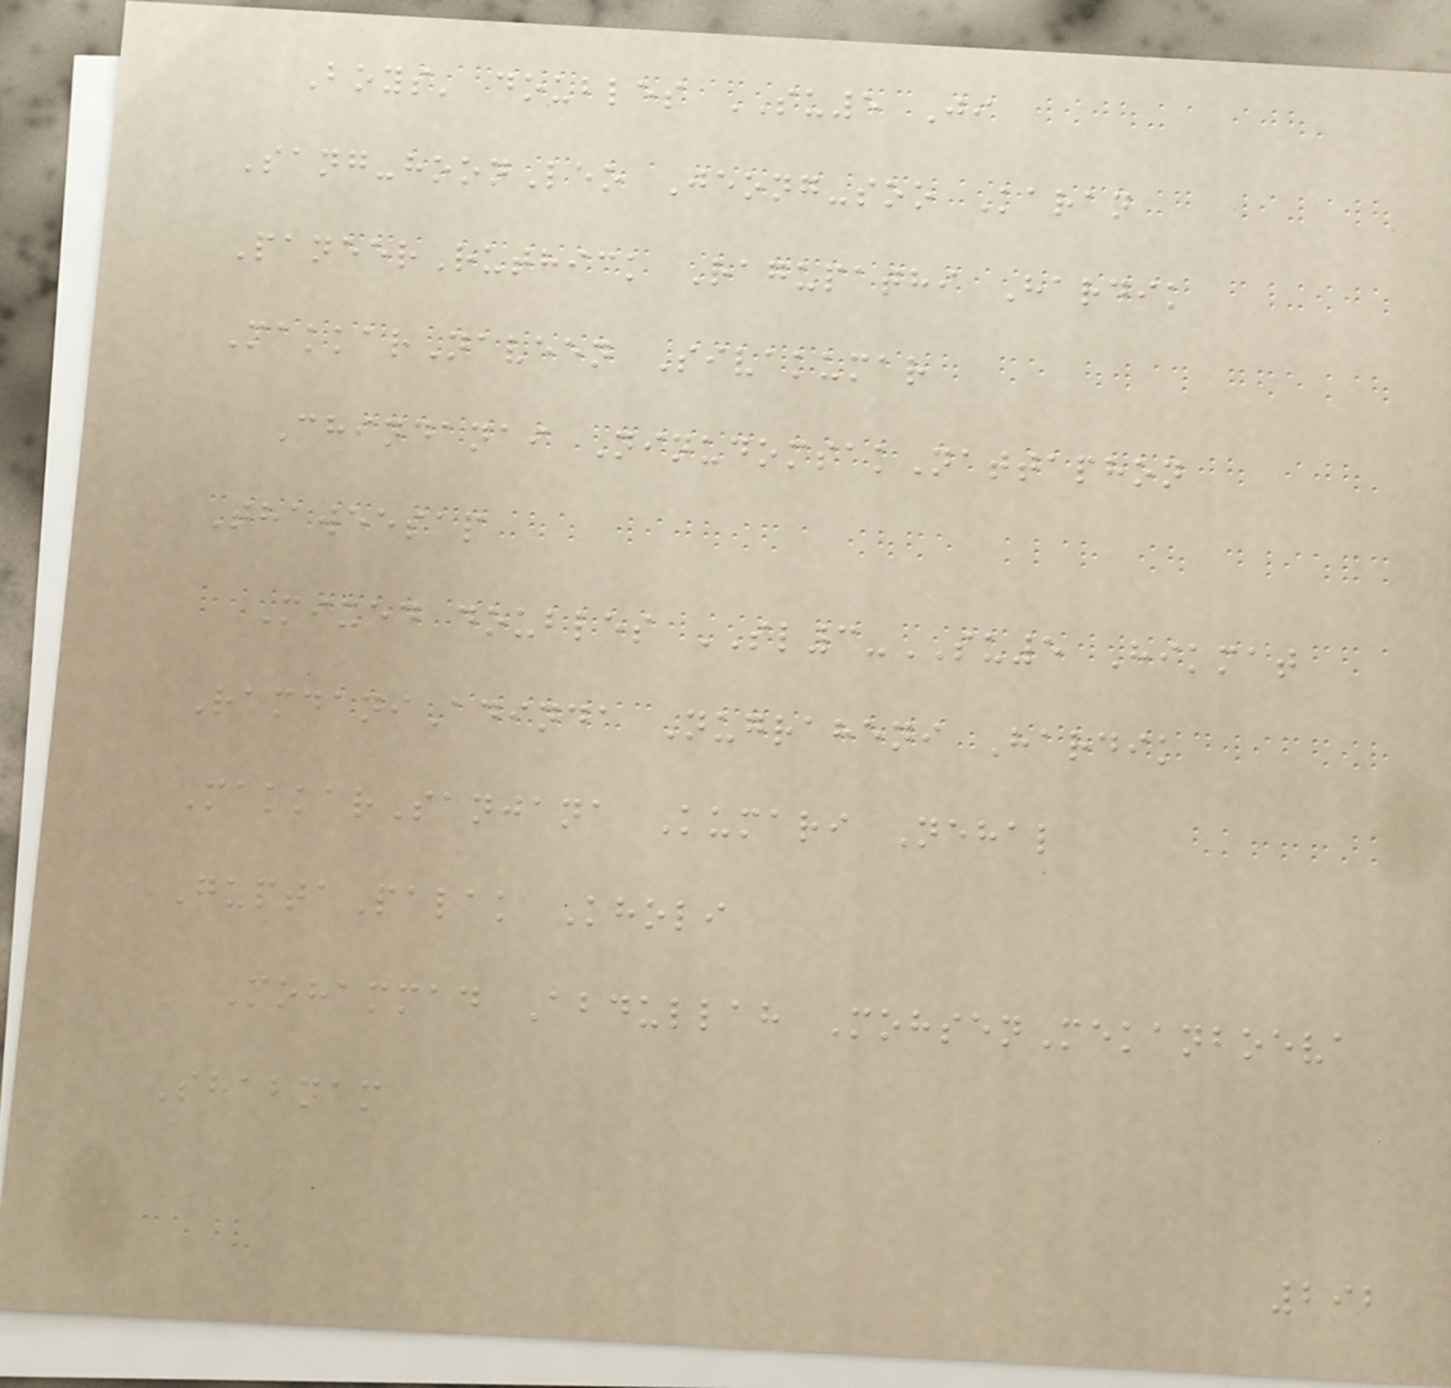Boys' doubles SU5 Ji
Sang-hoonLeo Jeong-soo Karan
PaneerRuthick Ragupathi Hardik
MakkarNaveen Sivakumar
Chindanai NinudomsakNattaphon
Thaweesap
Mixed doubles SL3-SU5 Hikmat
RamdaniAdinda Nugraheni Hardik
MakkarSanjana Kumari Nehal
GuptaPalak Kholi
Mohammad Abdullah MohsenMekanboeva
Shabnam
292
